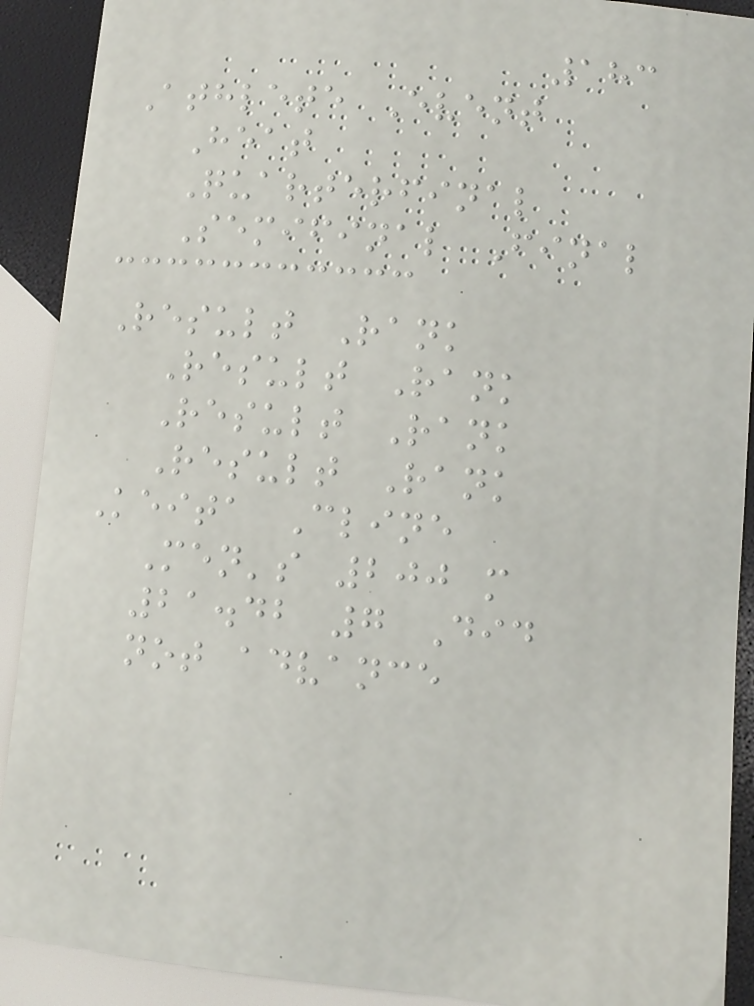183
Athlete Event
Heat
Quarterfinal
Semifinal Final
Result Rank
Result Rank
Result Rank
Result Rank
Keita Cline
Men's 200 m
21.42 7 Did
not advance
